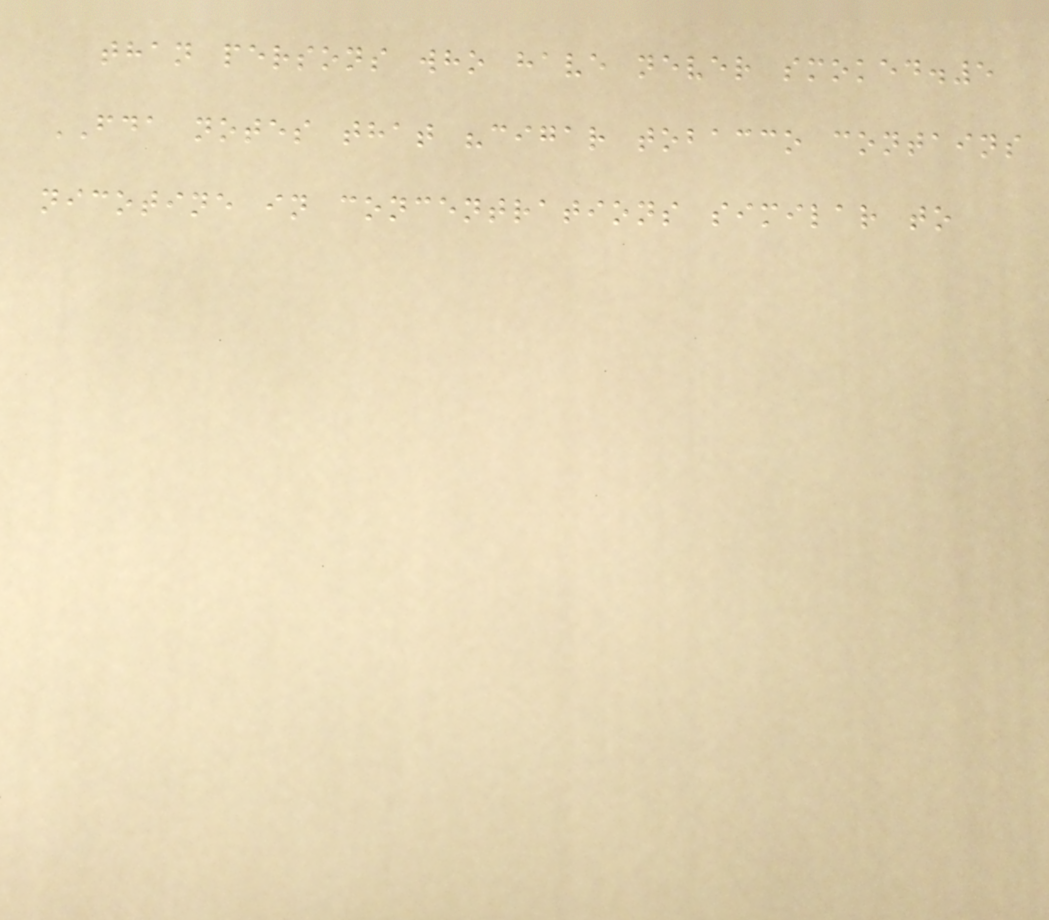than persons who have never smoked.5
FDA notes that "cigar tobacco contains
nicotine in concentrations similar to
